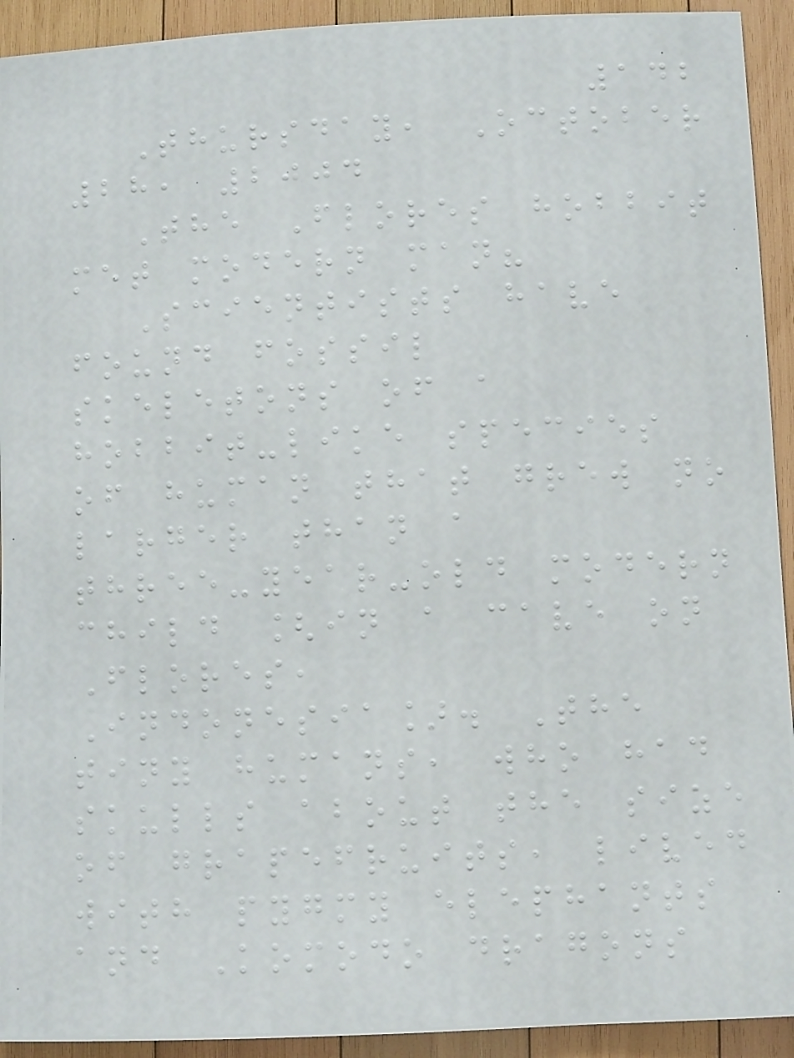142
Thursday, October
28, 2004
The Flores hobbit
met modern man?
Scientists have
found fossil
skeletons of a
hobbit-like species
of human that grew no
larger than a
three-year-old modern
child [in a cave on
Flores,
Indonesia]. The
tiny humans, who had
skulls about the size
of grapefruits, lived
with pygmy elephants
and Komodo dragons
